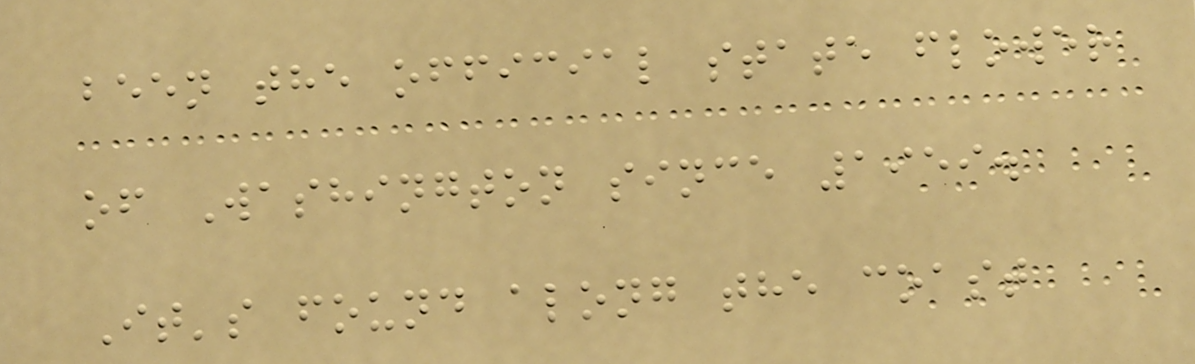been the official state flower
of Washington since 1959.
It's found along the coast
